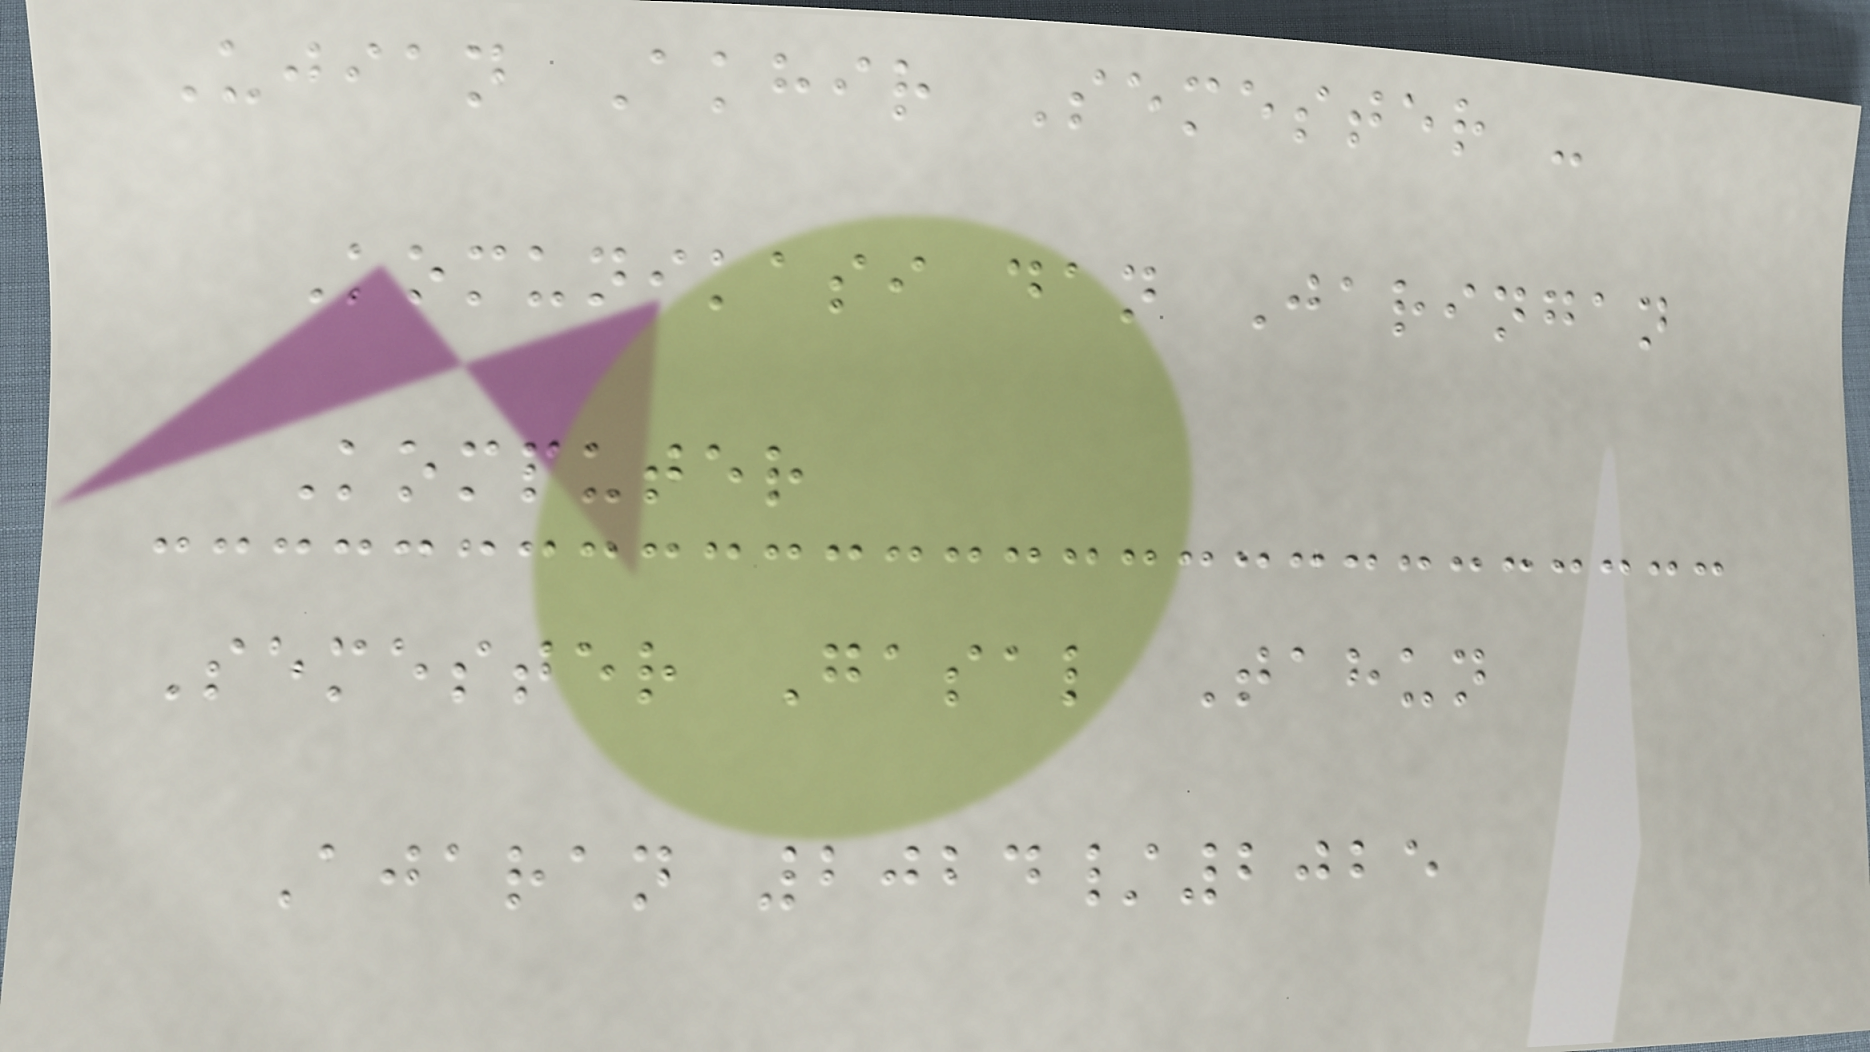Ujian Akhir Semester -
Komunikasi dan Jaringan
Komputer
Semester Gasal Tahun
Ajaran 2024/2025
